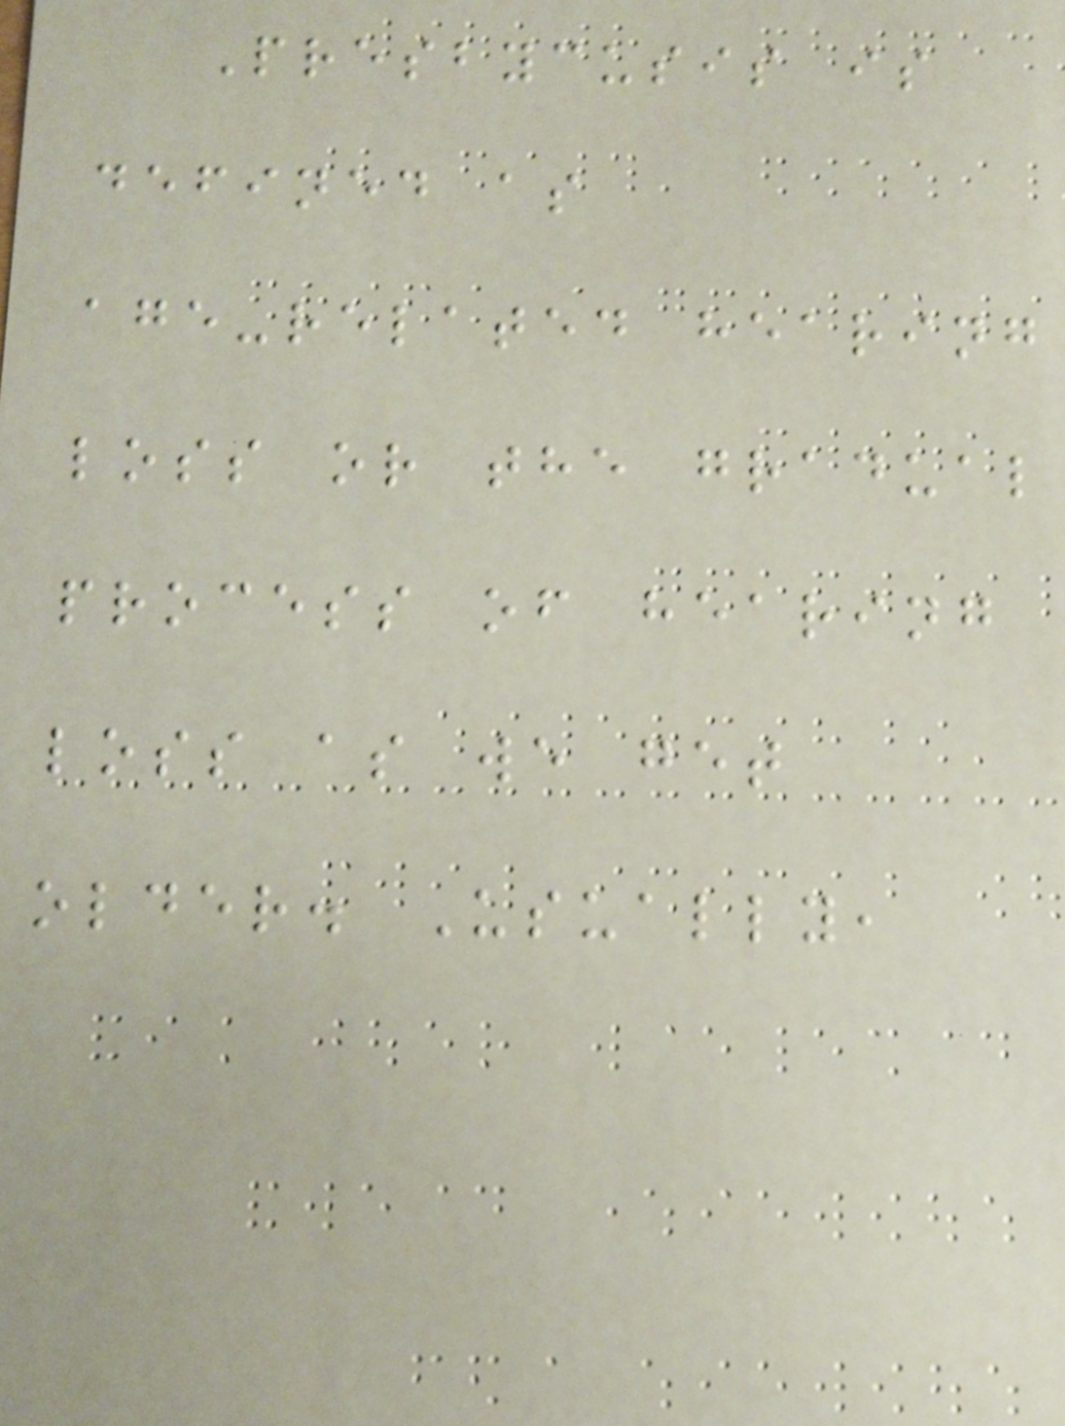Presbycusis is
defined as
age-related hearing
loss or the gradual
process of hearing
loss as we get
older. Usually,
